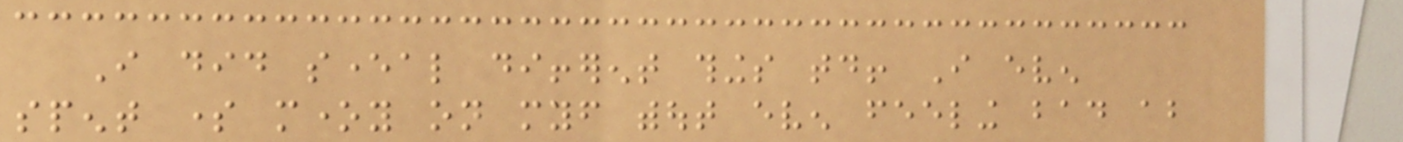I did several different things today! I even
spent some money on myself without even feeling bad about
